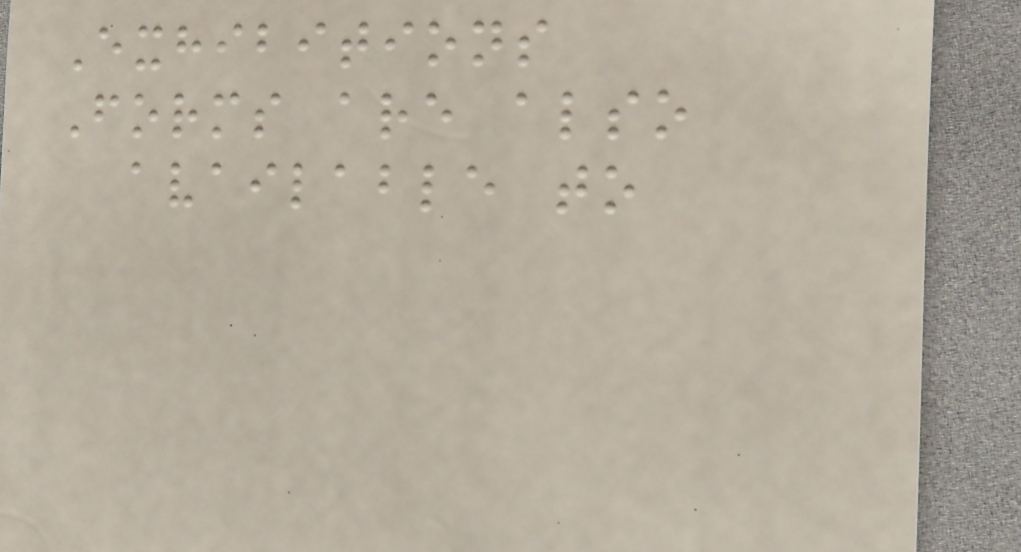Exhibitions
Forms are also
available to
